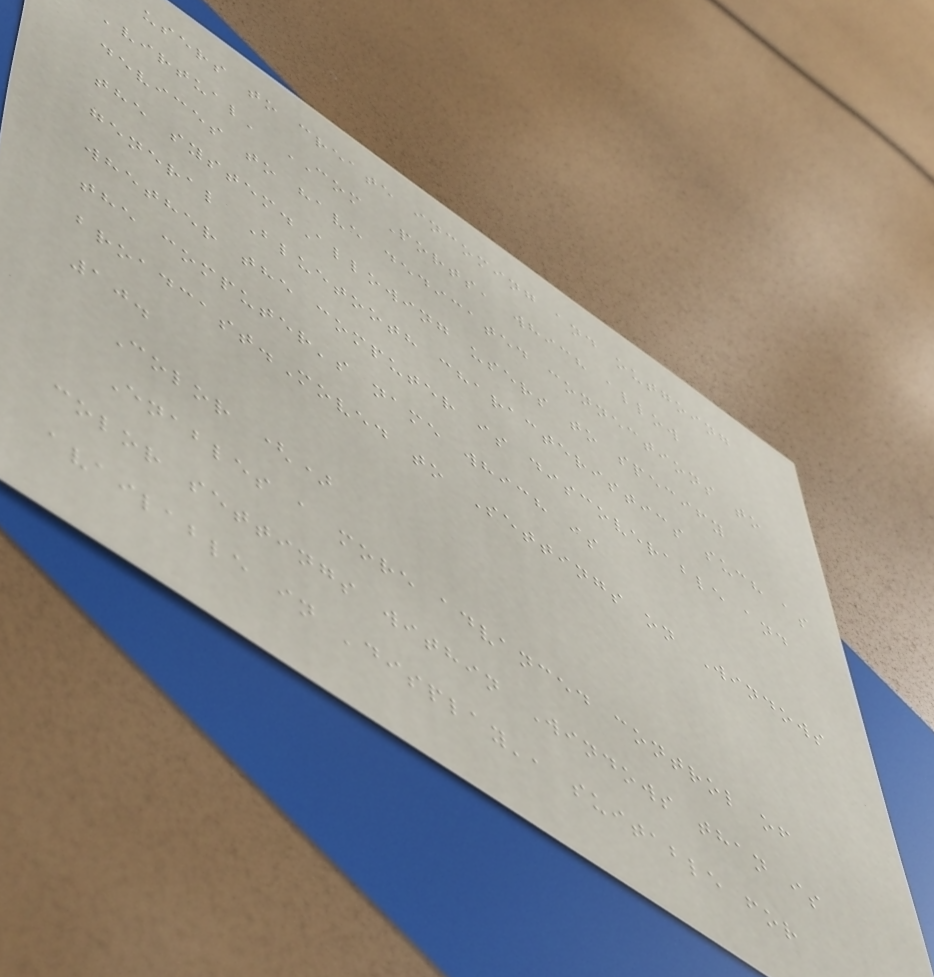users to create incoming and outgoing
'virtual' COM Ports, which allow
devices to have dedicated connections to
the system.Allowing users to specify
general Bluetooth characteristics such as
whether the computer is discoverable and
the computer's name which is
broadcast.Moved to Settings on Windows
10.
Color ()
Enables a more advanced control of
color settings within Windows than is
available in 'display', suitable for
